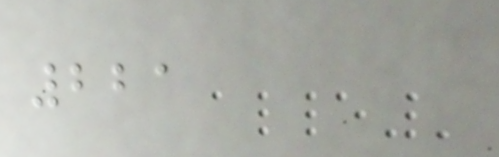221
